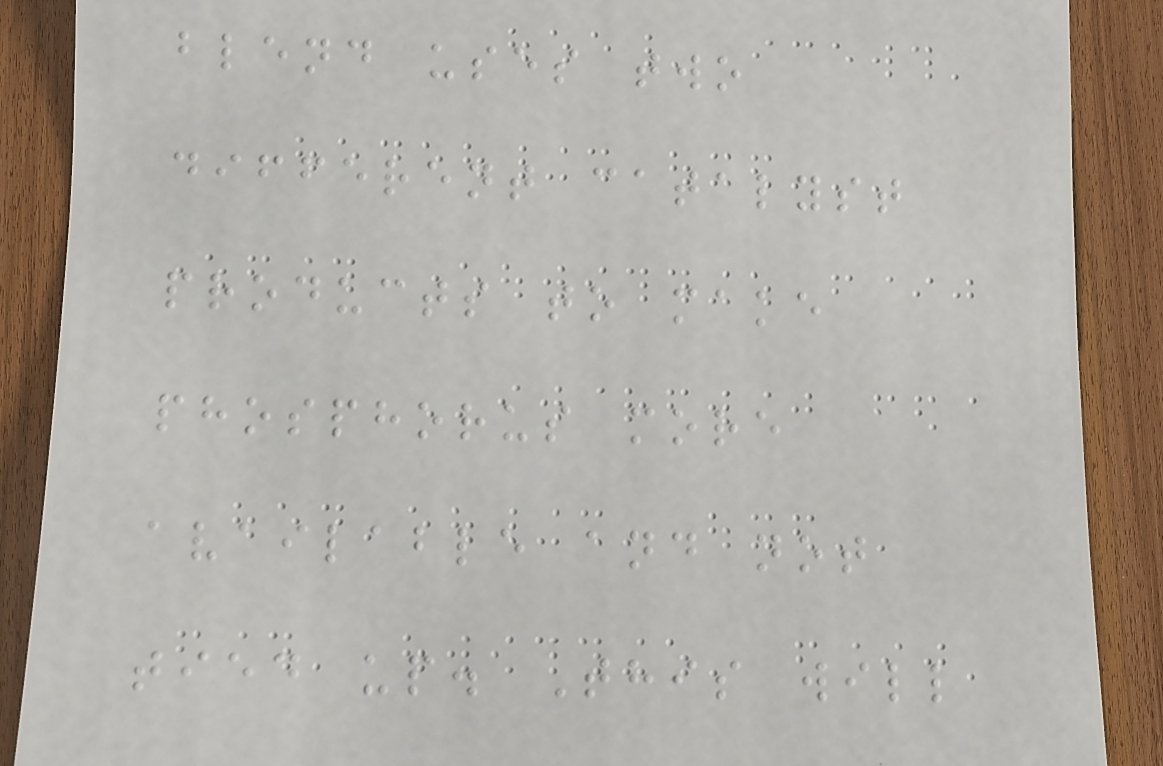blend uses two
different catalyst
products to make
phosphorus more
available and not
tied up. This will
